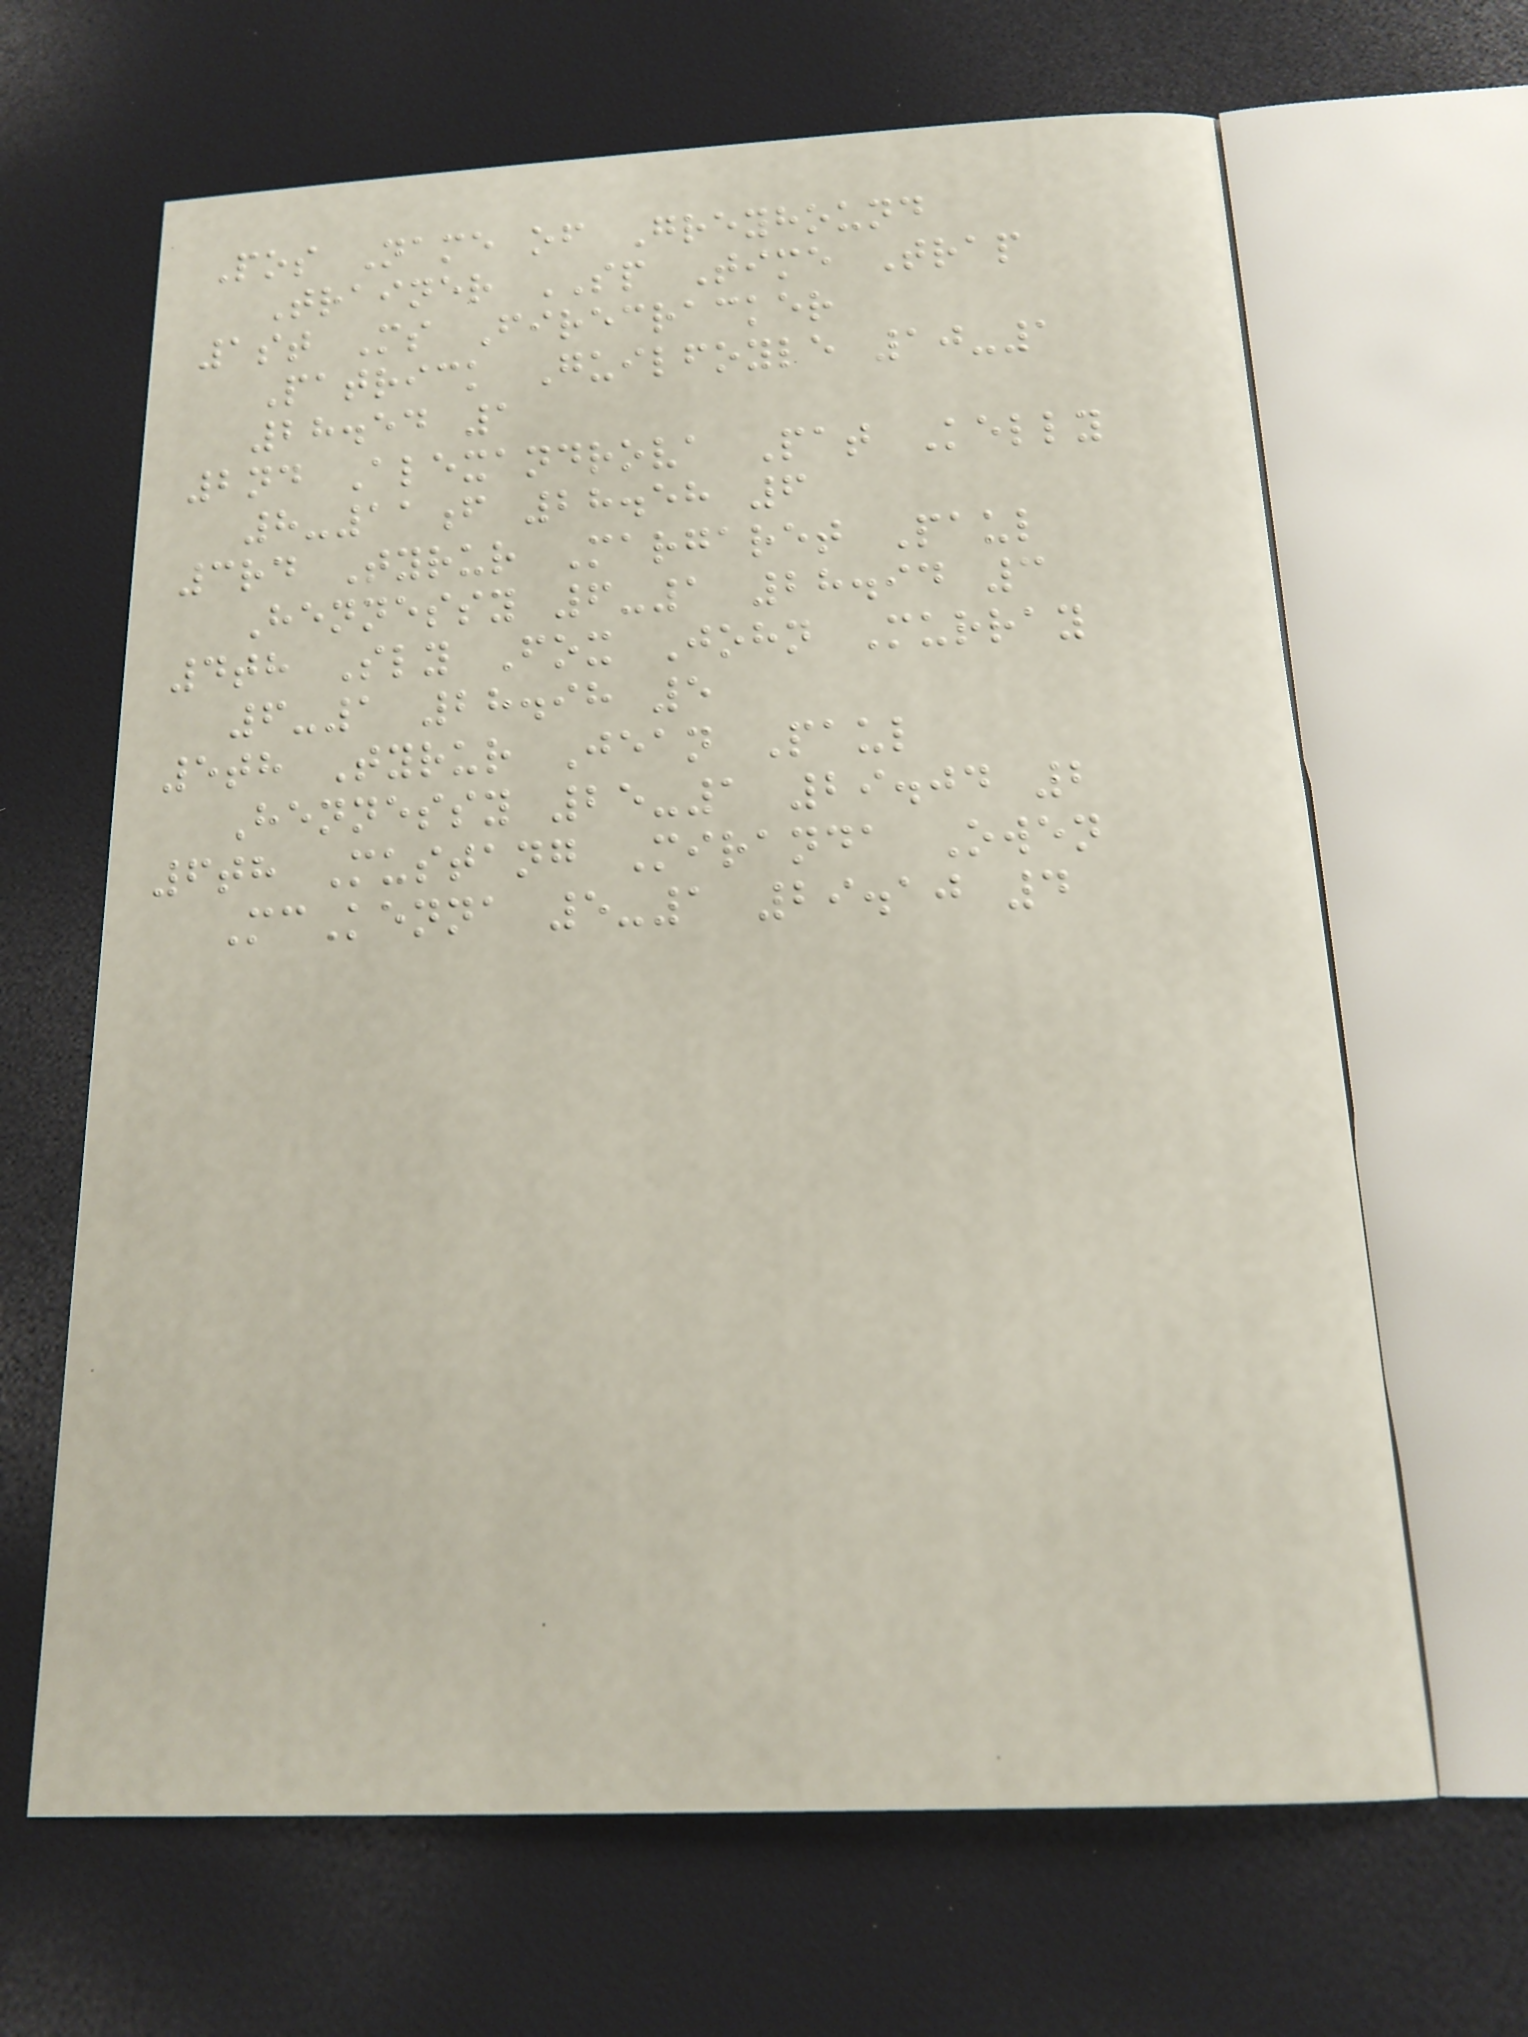Pos Name of Greyhound
Trainer SP Time Trap
1st Ms Firecracker
Patrick Guilfoyle 10-1
28.54 1
2nd Alexandrova Pat Kelly
8-11f 28.58 6
3rd Tyrur Margaret Paul
Hennessy 6-1 28.94 3
4th Sly Fox John Murray
6-1 28.98 5
5th Tyrur Jean Paul
Hennessy 25-1 29.04 2
6th Mustang Miranda Owen
McKenna 5-1 29.10 4
